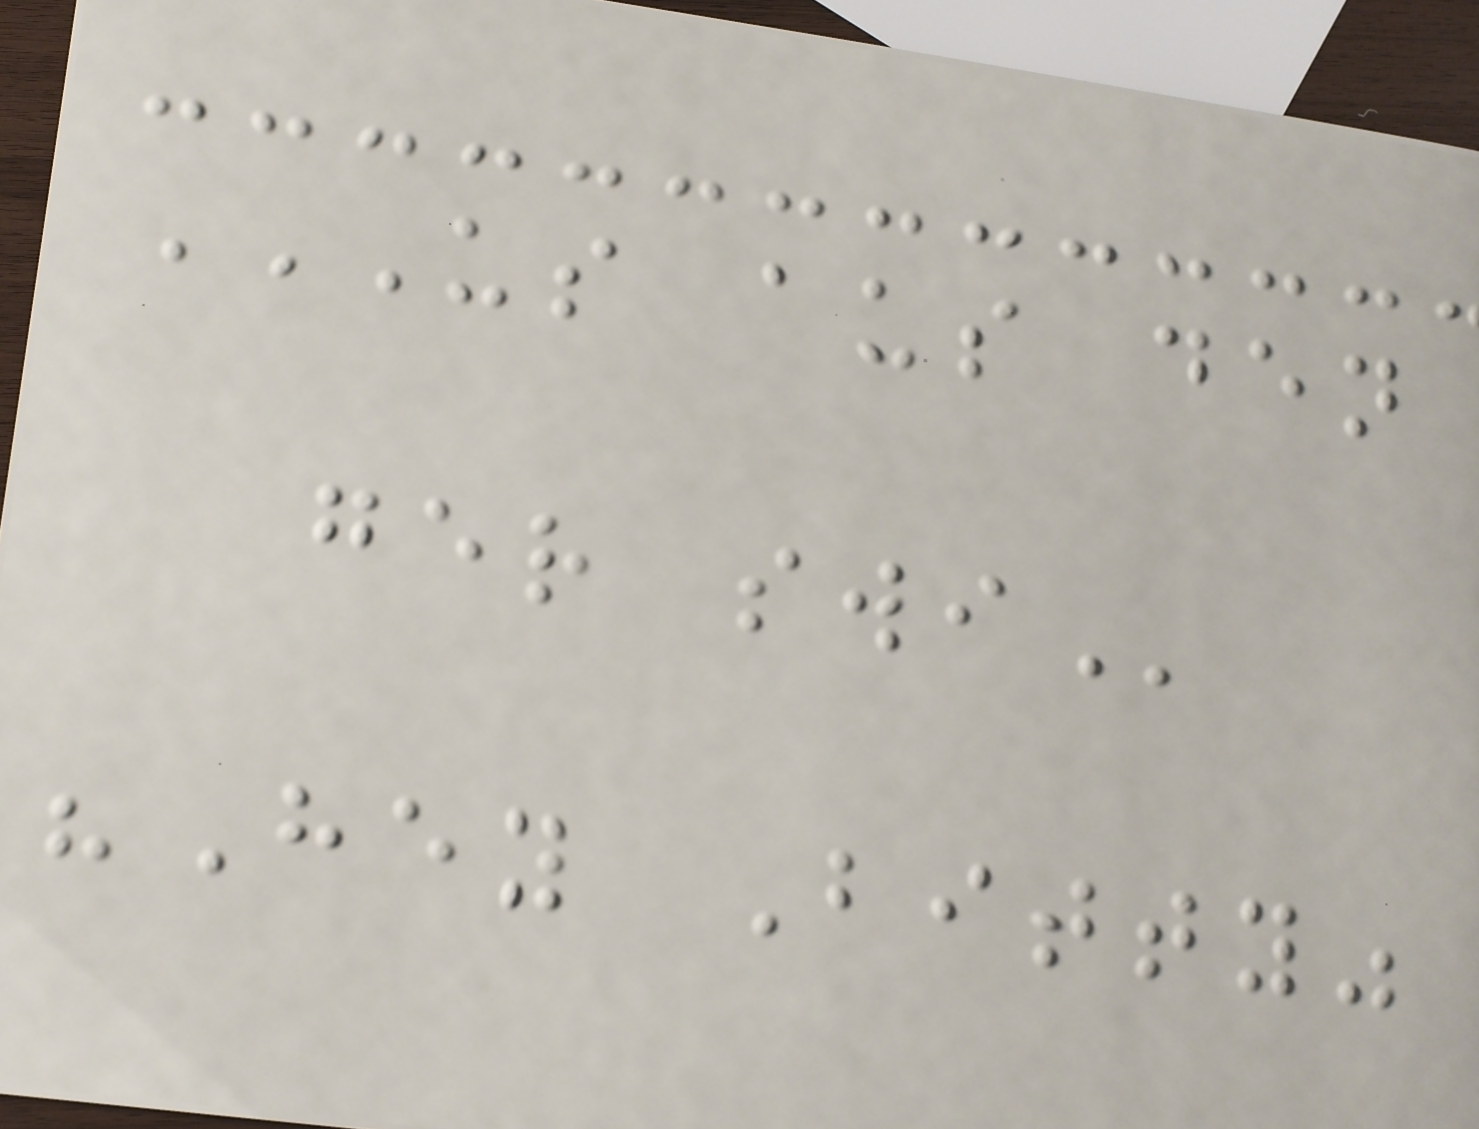US AUS DEN
GER SWI
"Hey Bitty"
